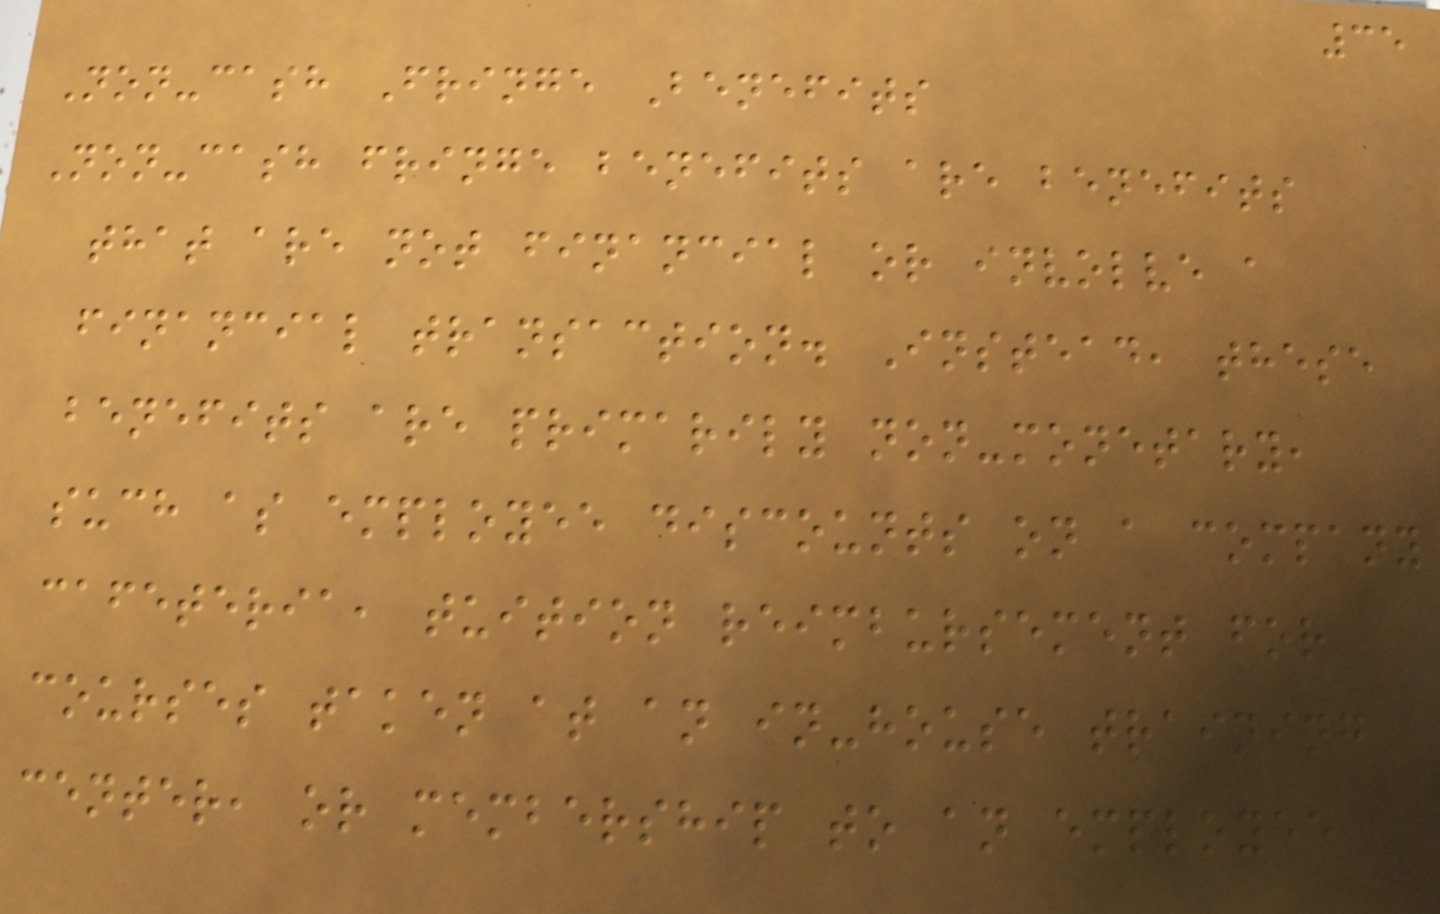35
Non-cash Fringe Benefits
Non-cash fringe benefits are benefits
that are not financial or involve a
financial transaction. Instead, these
benefits are primarily non-monetary,
such as employee discounts on a company
cafeteria, tuition reimbursement for
courses taken at an in-house training
center, or membership to an employee
